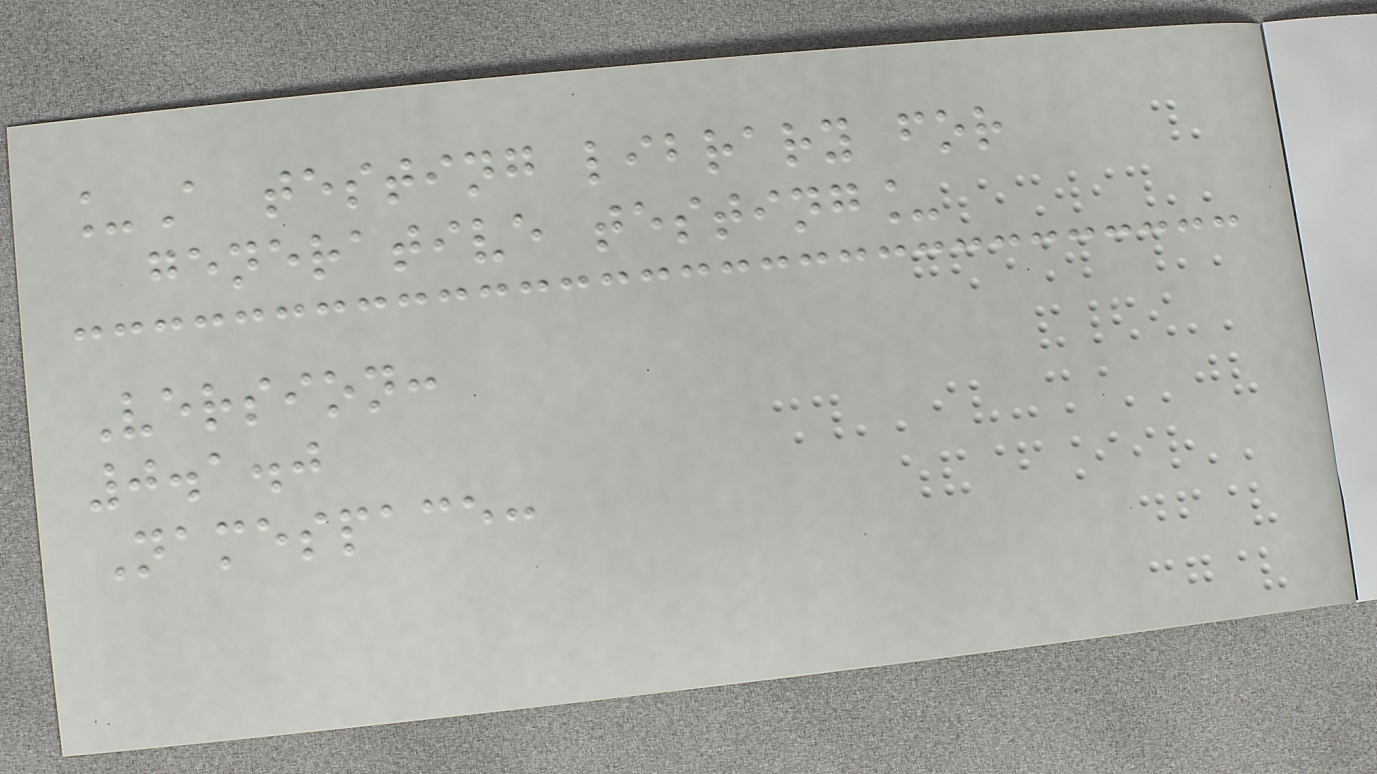_A testing library for
generative testing_
Version:
0.1.0
Namespace:
